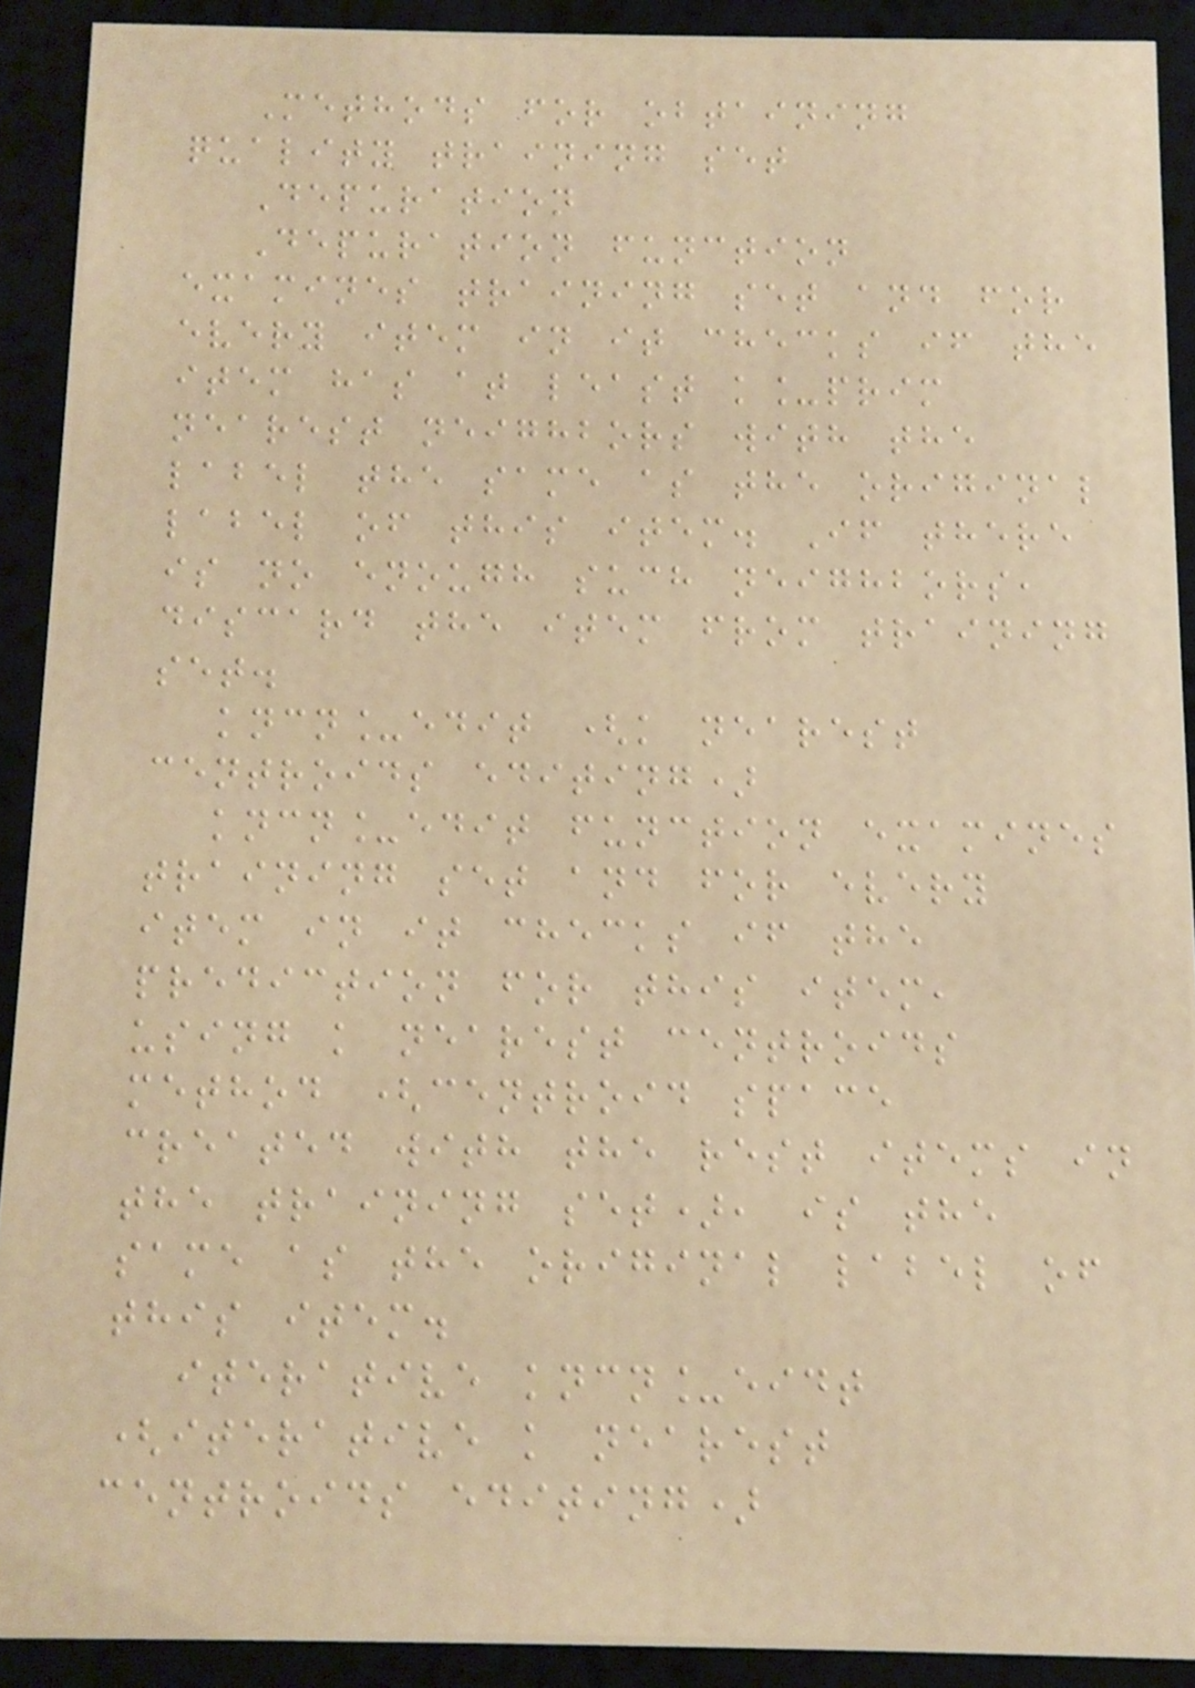Methods for obtaining
quality training set
Depuration
Depuration function
examines training set and for
every item in it checks if the
item has at least k_prim
nearest neighbors with the
label the same as the original
label of this item. If there
is no enough such neighbors,
discard the item from training
set.
kncn_edit (k nearest
centroids editing)
kncn_edit function examines
training set and for every
item in it checks if the
prediction for this item,
using k nearest centroids
method (centroid space
created with the rest items in
the training set), is the
same as the original label of
this item.
iterative kncn_eidt
(iterative k nearest
centroids editing)
